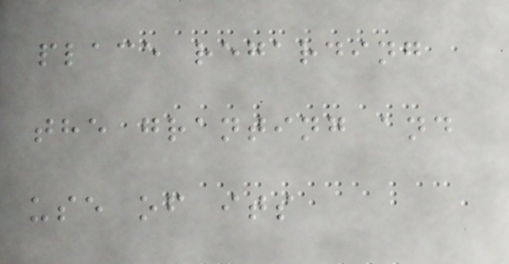place regarding
the granting and
use of its
